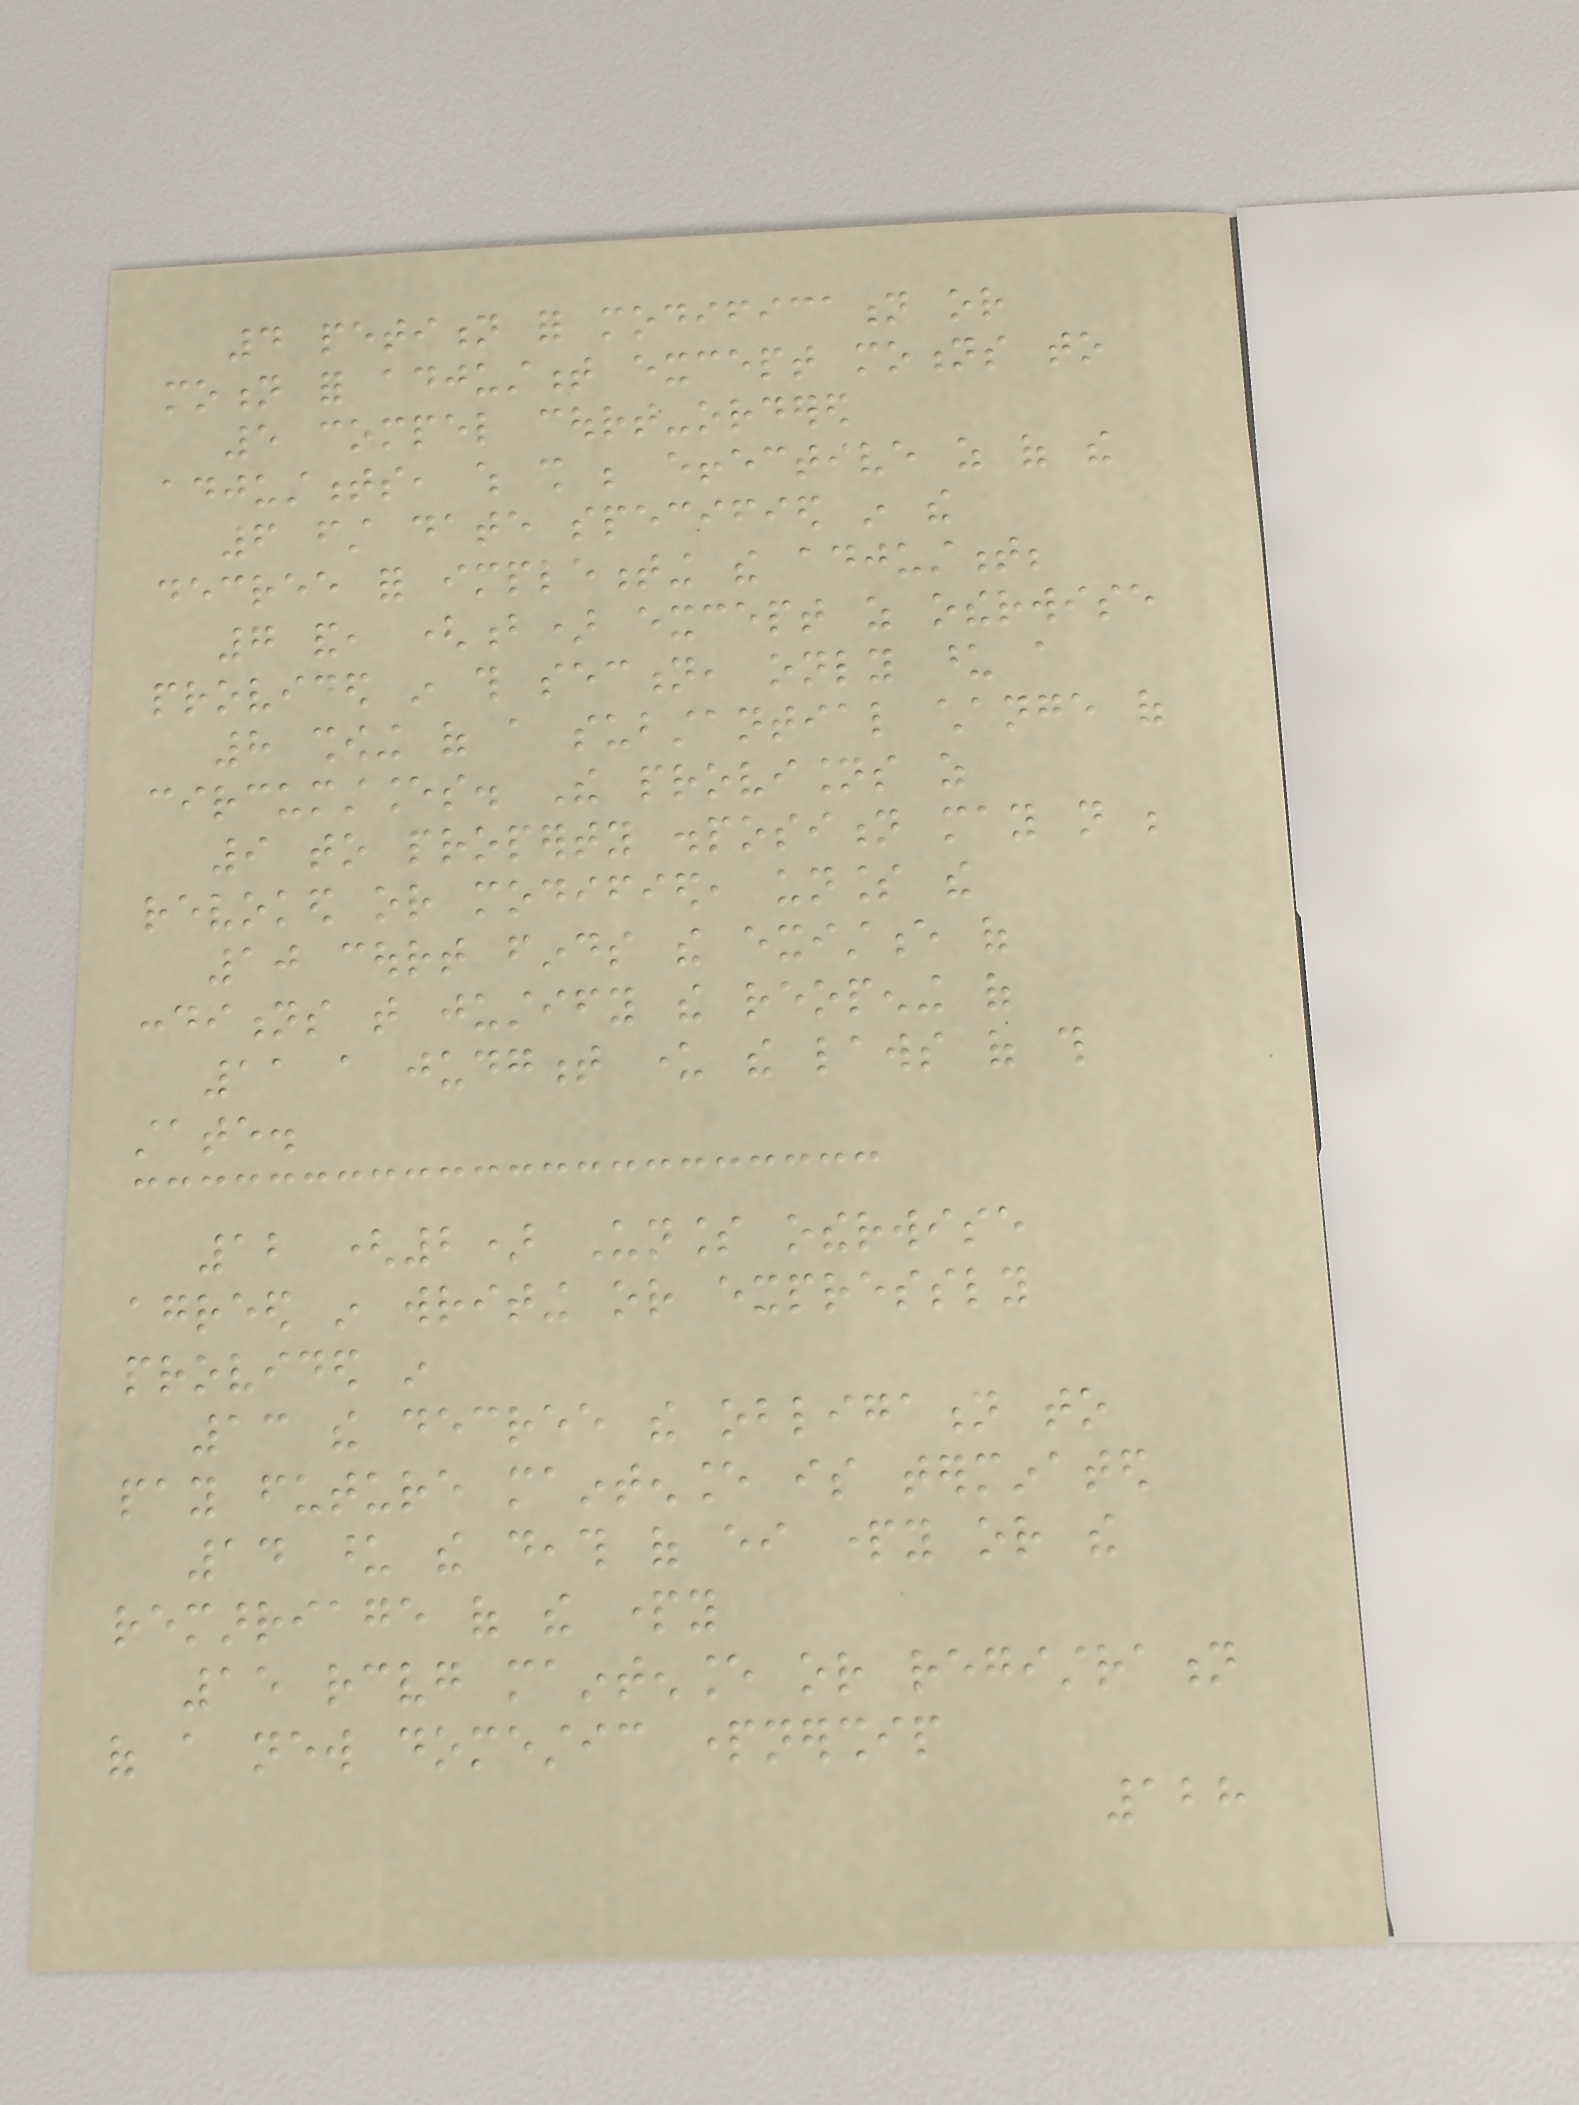4 petition for modification or
motion for adjustment except motions to
5 compel court-ordered
adjustments, which shall be effective as of the
6 first date specified in the
decree for implementing the adjustment;
7 and, (b) except as otherwise
provided in this section, only upon a
8 showing of a substantial change of
circumstances. The provisions as
9 to property disposition may not be
revoked or modified, unless the
10 court finds the existence of
conditions that justify the reopening of
11 a judgment under the laws of this
state.
12 (2) Unless otherwise
agreed in writing or expressly
provided in
13 the decree the obligation to
pay future maintenance is terminated
14 upon the death of either party or the
remarriage of the party
15 receiving maintenance or registration
of a new domestic partnership
128
